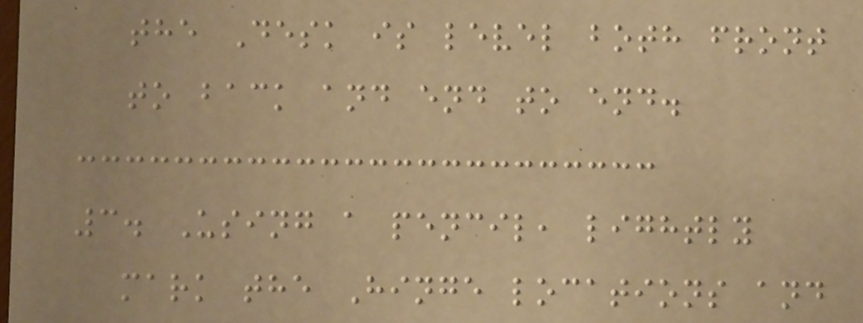the Desk is level both front
to back and end to end.
3. Using a pencil, lightly
mark the Hinge locations and
